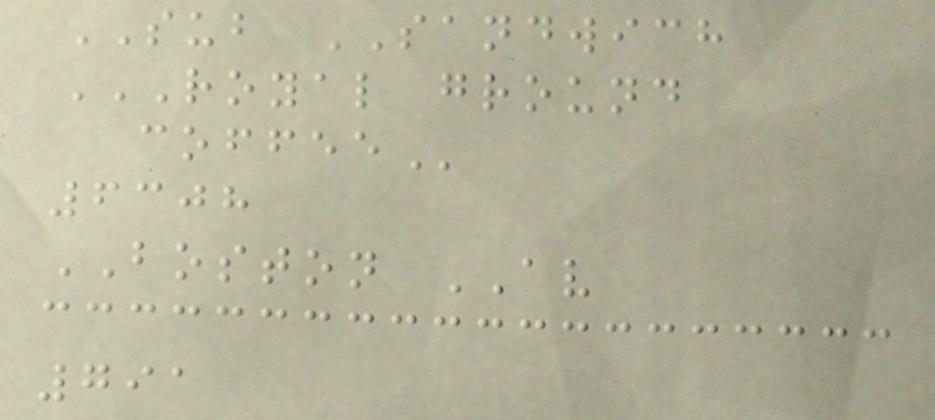SUB SANDWICH
ROYAL GROUND
COFFEE
6308
BOSTON AV
791
